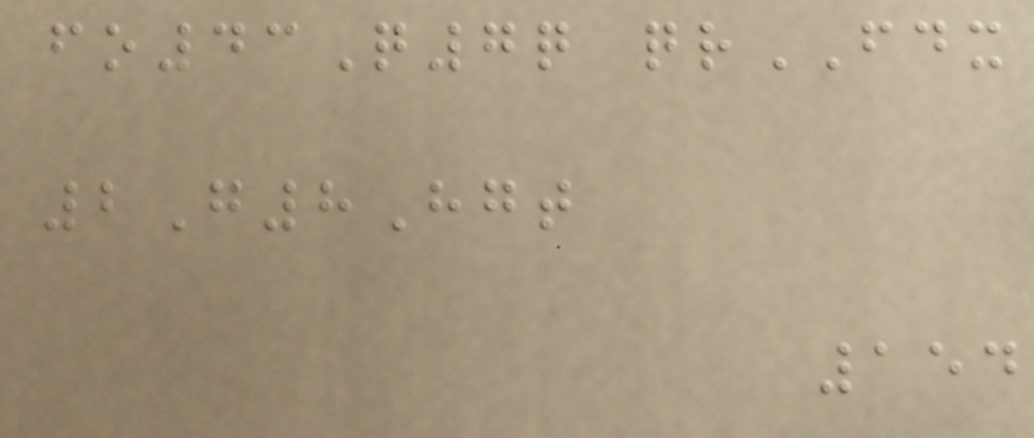fo43Q7q qrFDX
2G8Hgt
154
